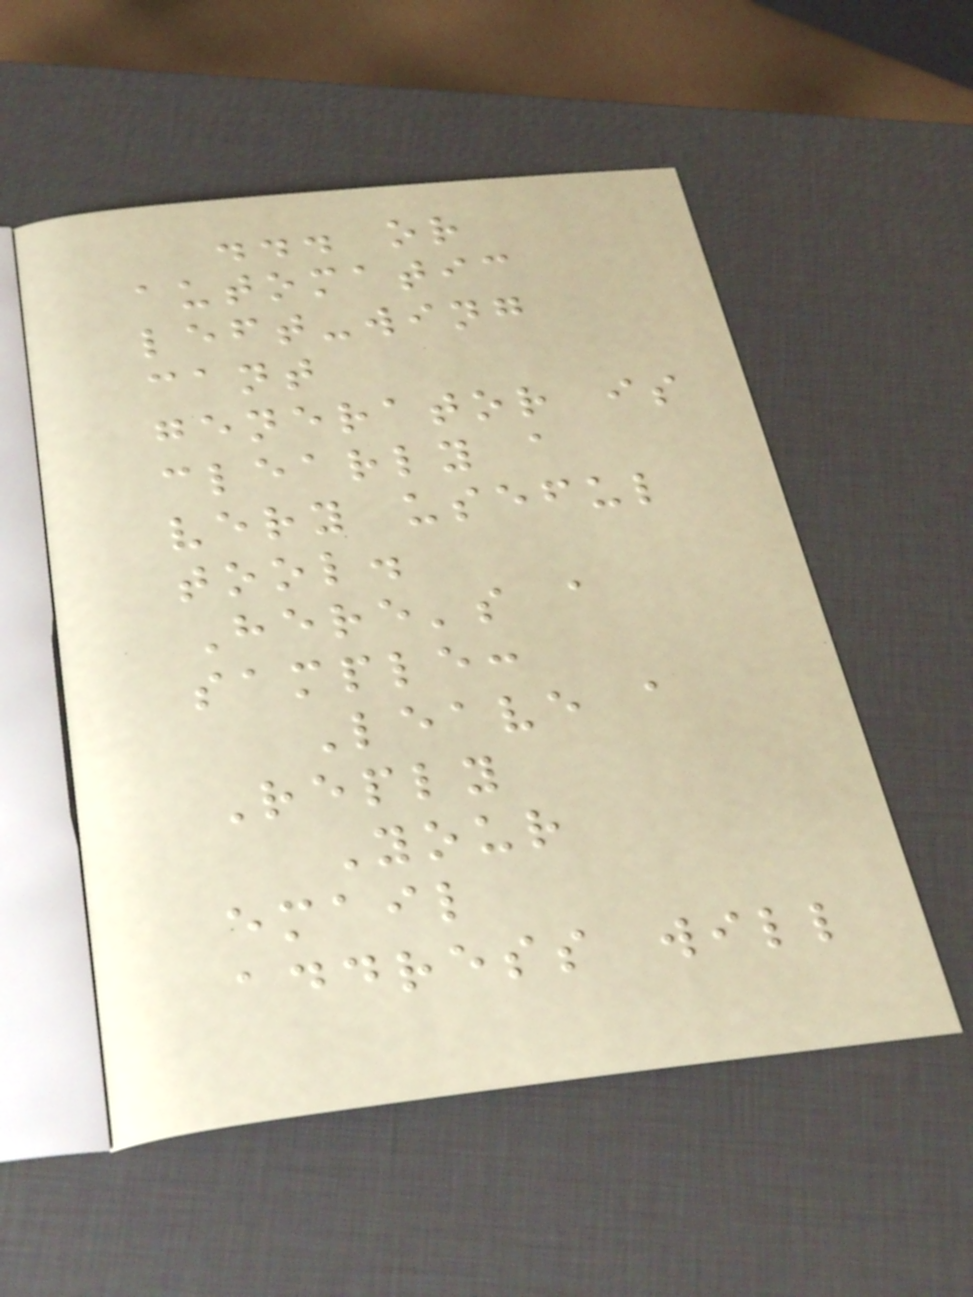... or
automatic
left-wing
cant
generator is
clearly a
very useful
tool.
Here's a
sample:
Leave a
Reply
Your
email
address will
